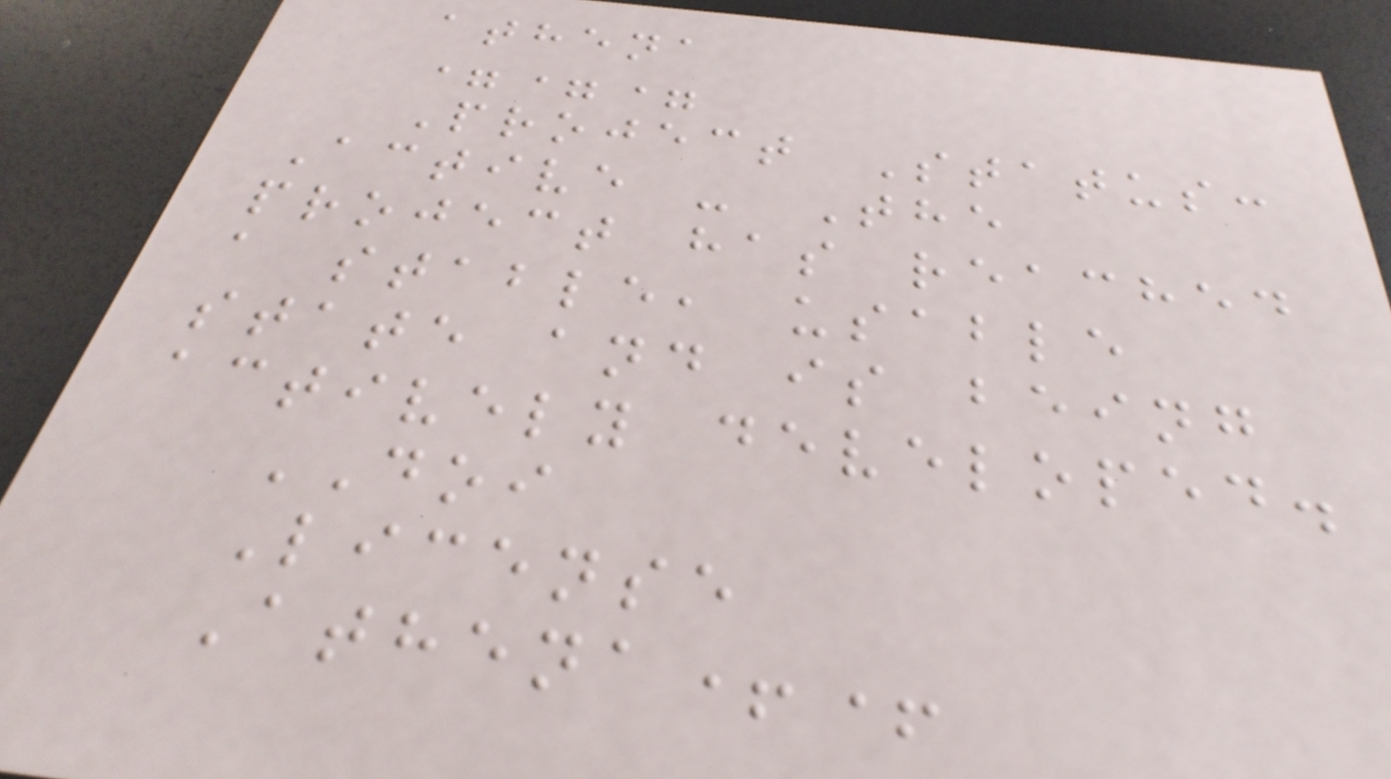athena
===
Project Status:
Active - The
project has reached
a stable, usable
state and is being
actively developed.
DOI
License
Athena++
